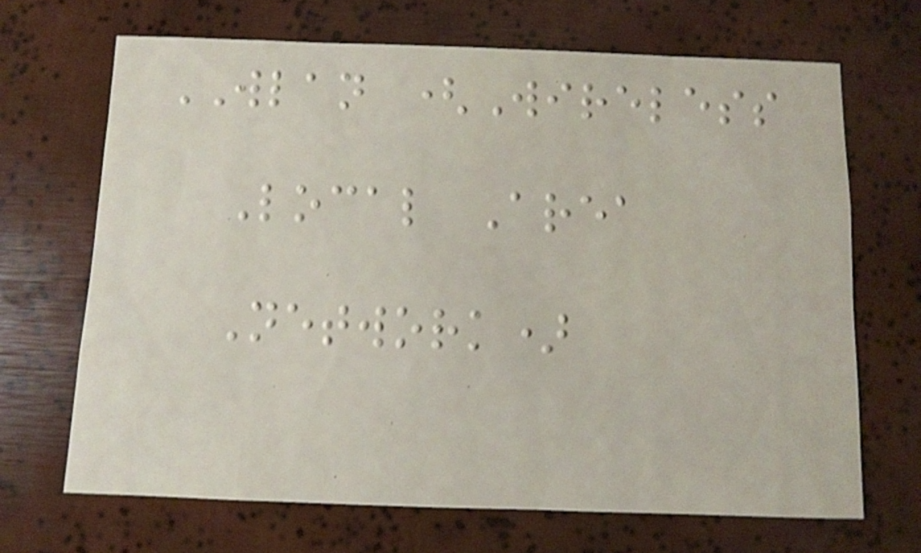WLAN (Wireless
Local Area
Network)
